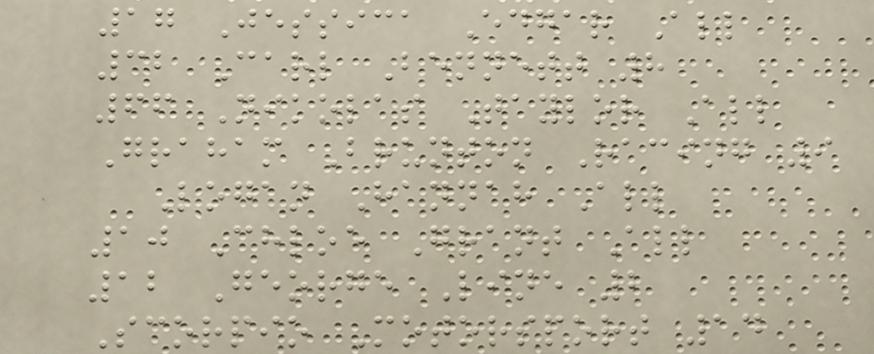17 Jessica Edgar All
32 Carl Bennett 8
66 Nikolas Taylor All
Graham Brunton Racing 9
Logan Hannah All
10 Chloe Grant All
12 George Line 2
Scorpio Motorsport 14
